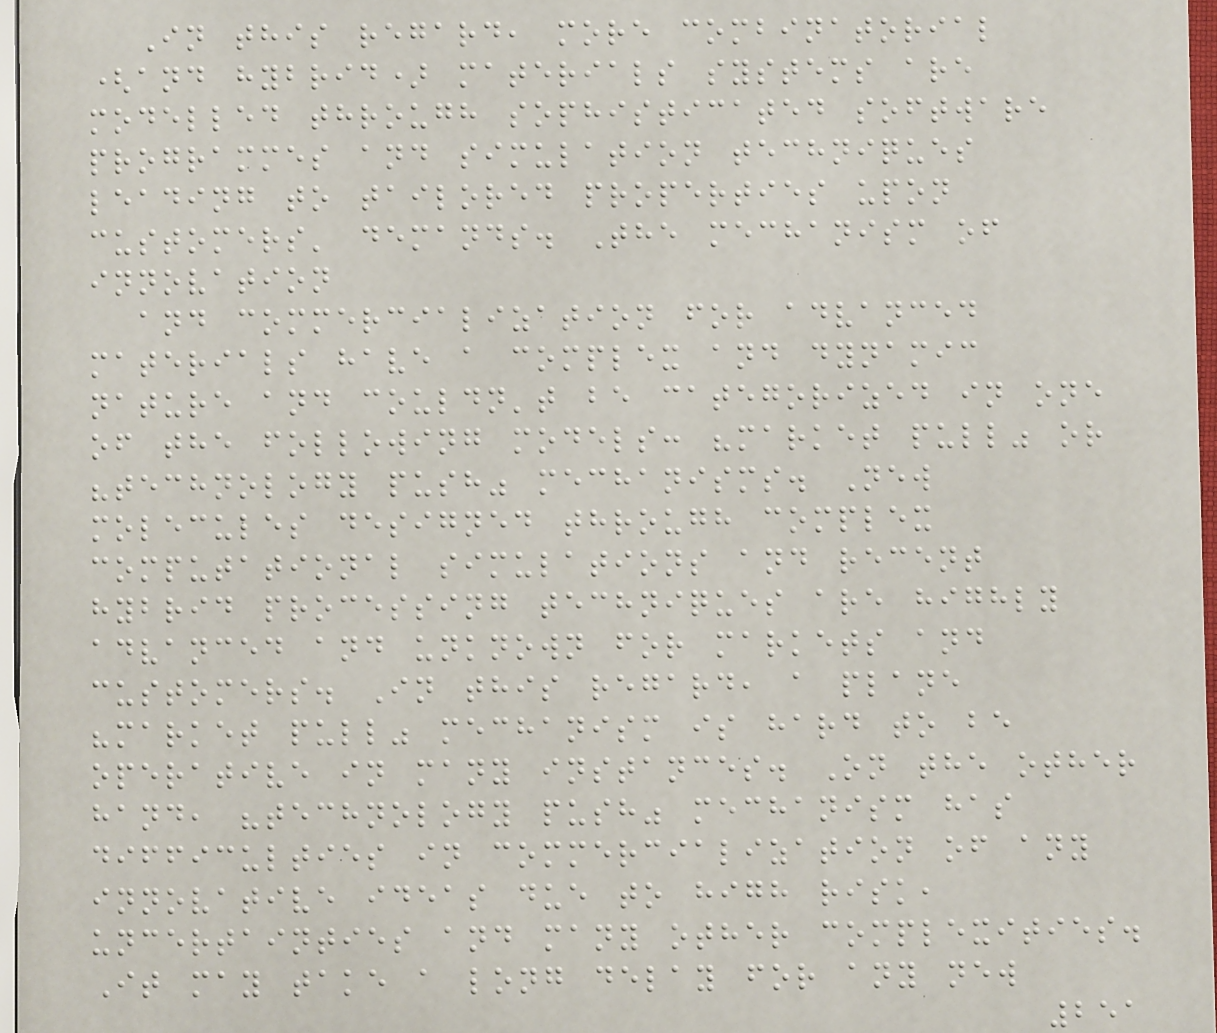In this regard, more combinatorial
(and hybrid) materials systems are
modelled through sophisticated software
programmes and simulation techniques
leading to tailored properties upon
customers' demands. The mechanism of
innovation
and commercialization for advanced
materials have a complex and dynamic
nature and couldn't be categorized in one
of the following models: "market pull" or
"technology push" mechanisms. New
molecules designed through complex
computational simulations and recent
hybrid processing techniques are highly
advanced and unknown for markets and
customers. In this regard, a plane
"market pull" mechanism is hard to be
operative in many instances. On the other
hand, "technology push" mechanism has
difficulties in commercialization of any
innovative ideas due to high risk,
uncertainties and many other complexities.
It may take a long delay for any new
251
